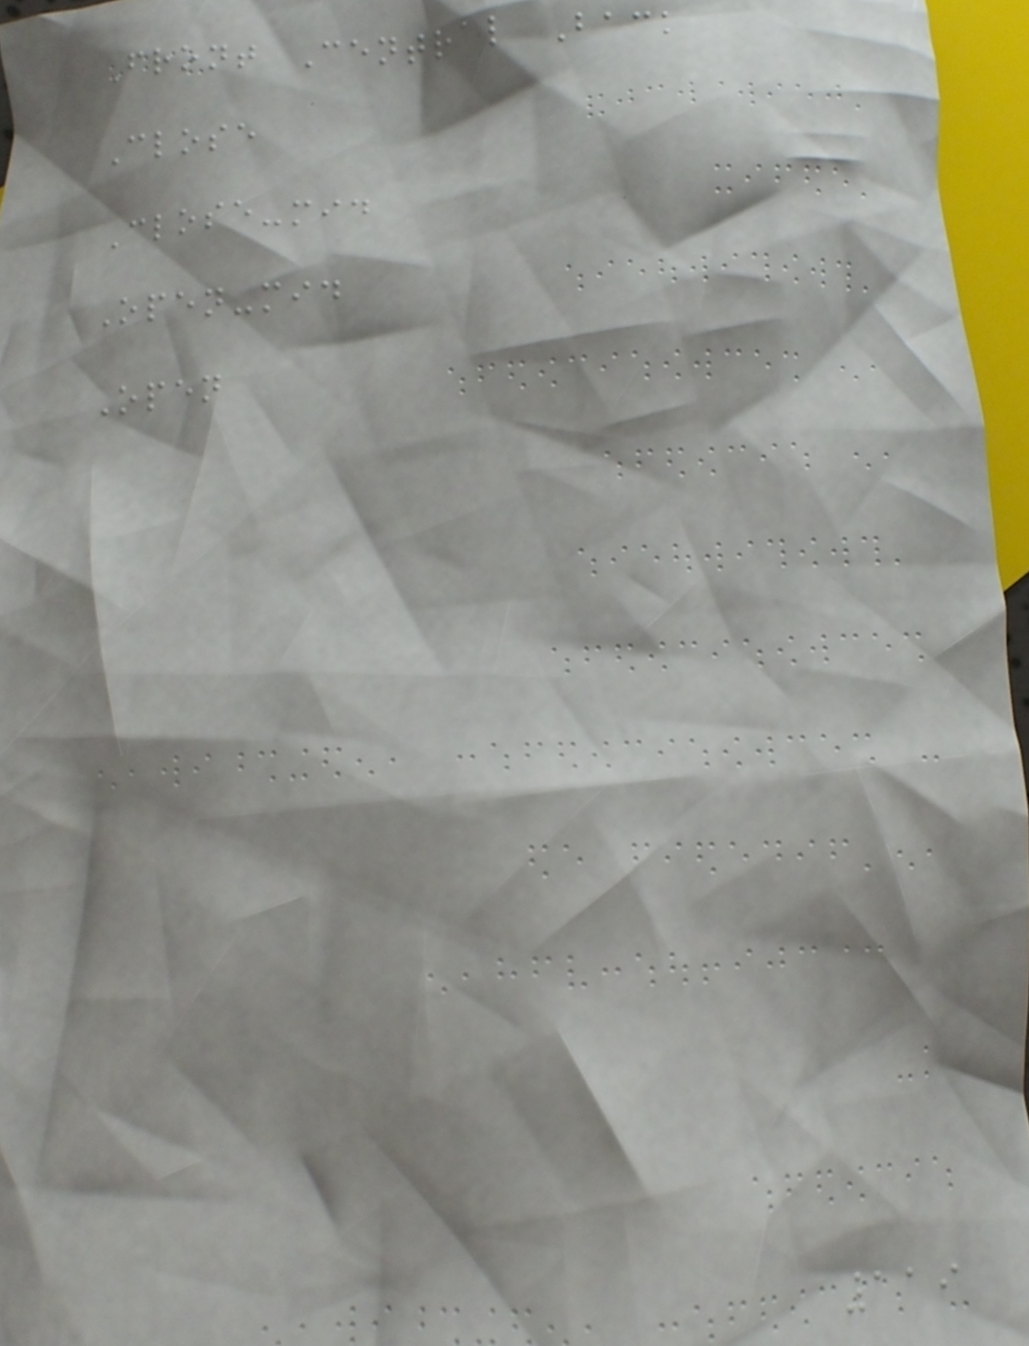Front Central Back
Close
Close-mid
Open-mid
Open
119
